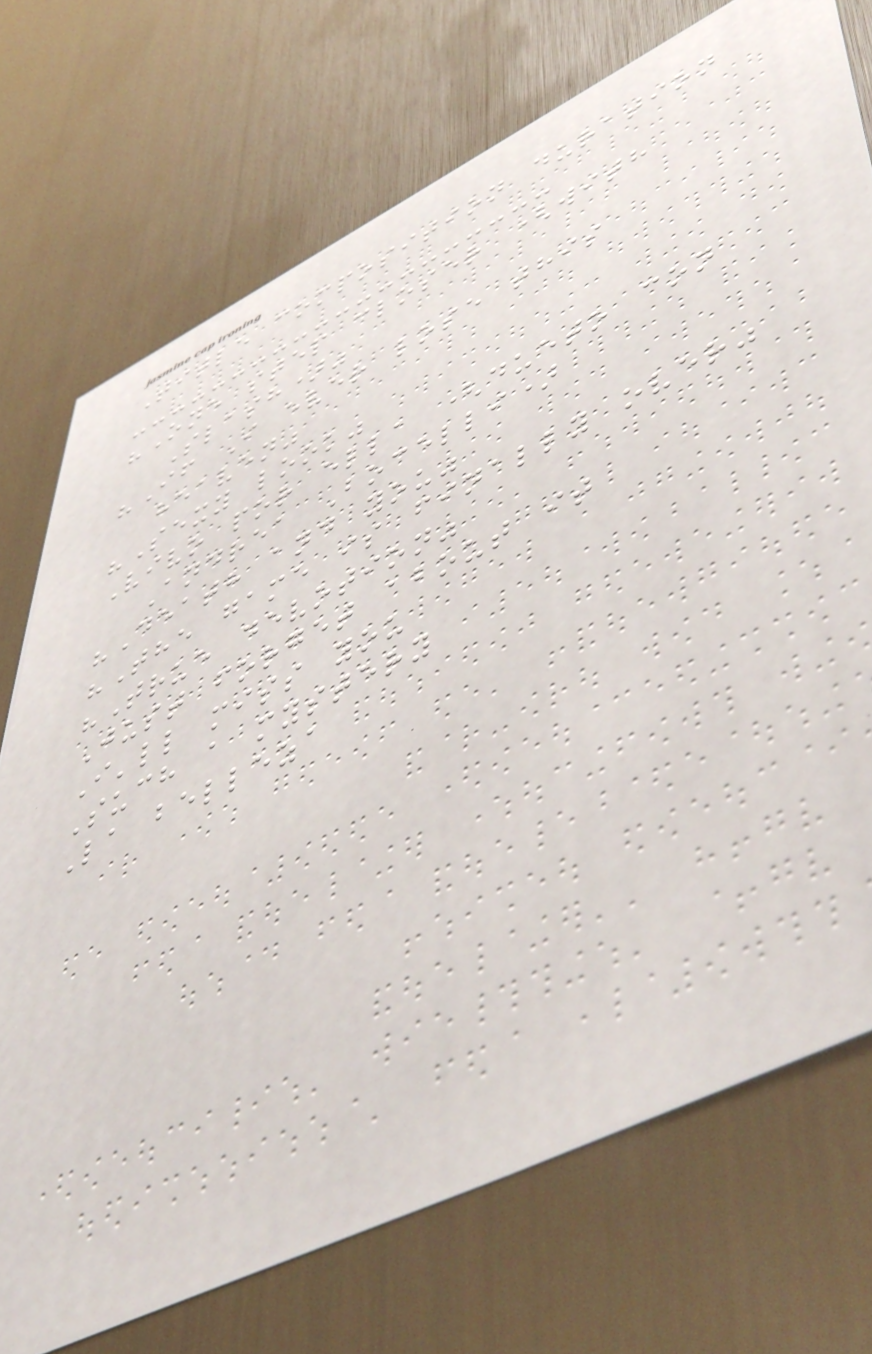Title composition duration
"One step closer (with
Slash)"
"If I ever lose this
heaven"
"Sexy look"
Vivo por ella (dueto con
Andrea Bocelli)
"Death and you"
"The game is finally over"
"True devotion"
Just forget about it
I'll miss you
Such a mystery
La belleza
